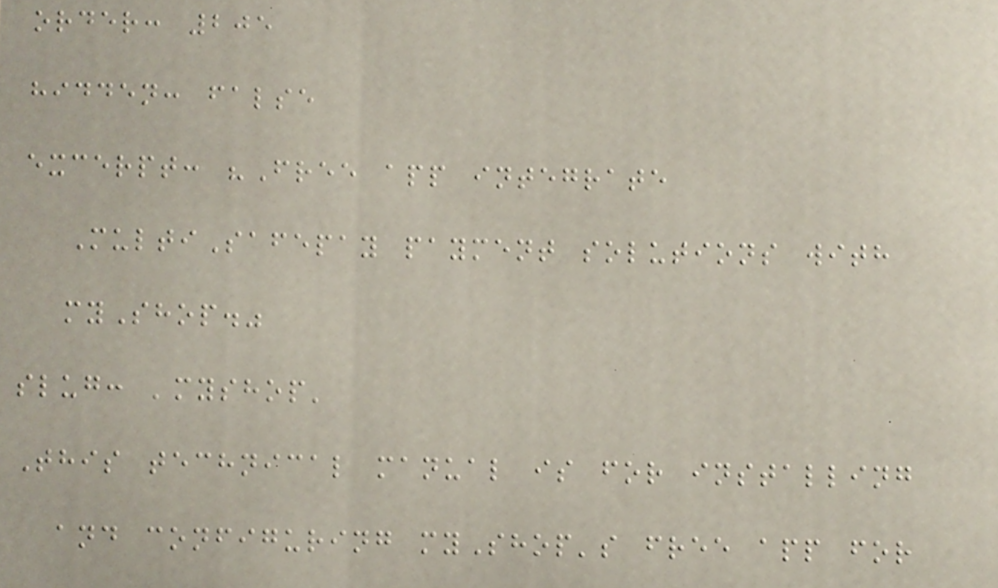order: 205
hidden: false
excerpt: "Free app integrate
MultiSafepay payment solutions with
myShop."
slug: 'myshop'
This technical manual is for installing
and configuring myShop's free app for
